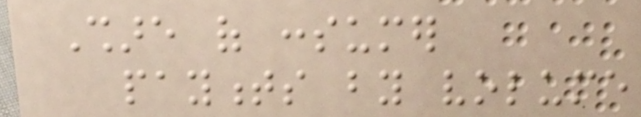Share of consumer
payments by volume
